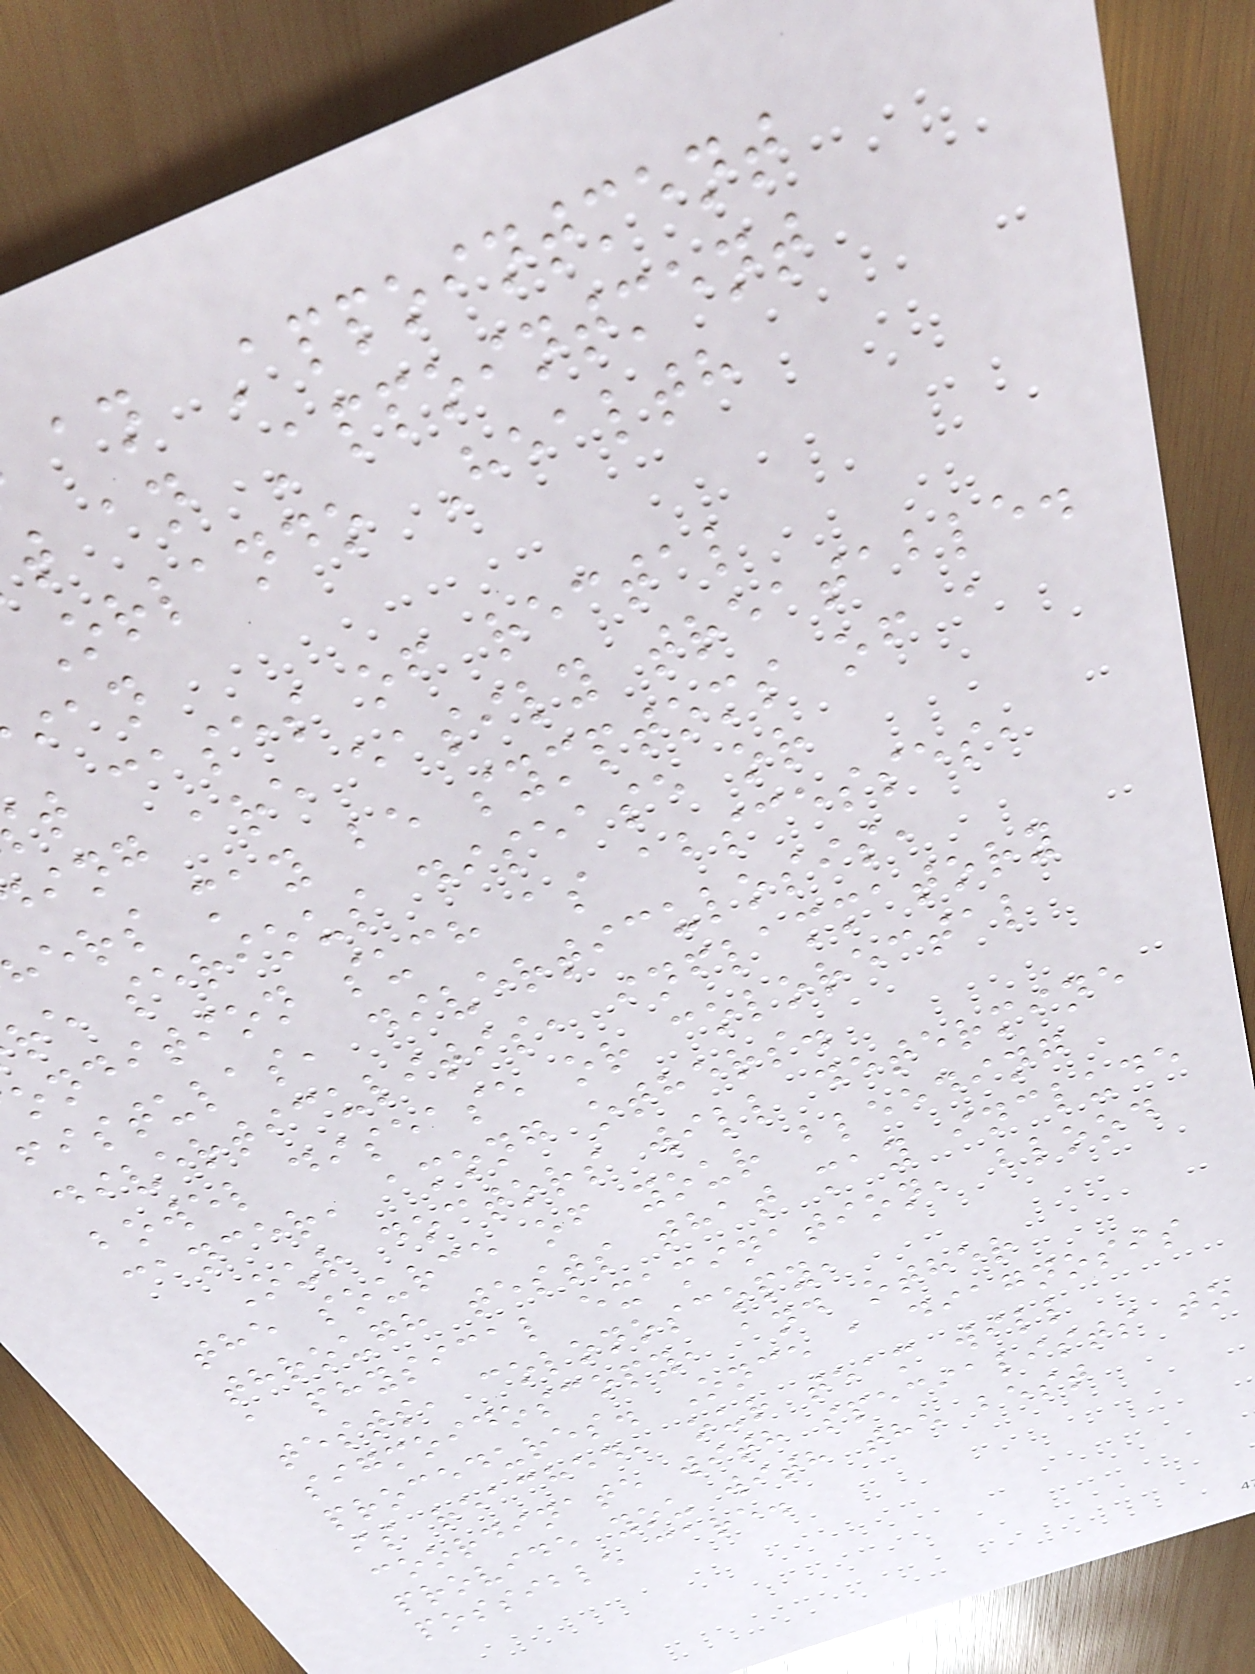an Appointment
t an Appointment
Orlando Health
t cases of rectal
ing are easily treatable.
ers may be symptoms of a
re serious disease or
ondition such as abscesses,
fistulas, diverticulosis,
diverticulitis, inflammatory
bowel disease or colorectal
cancer, among others.
Our doctors will determine
the source of your bleeding
through tests that may include
a physical examination, blood
tests, colonoscopy,
sigmoidoscopy, and other
procedures. Once a diagnosis
is reached, our team will
coordinate with specialists to
provide you with the best
possible care.
